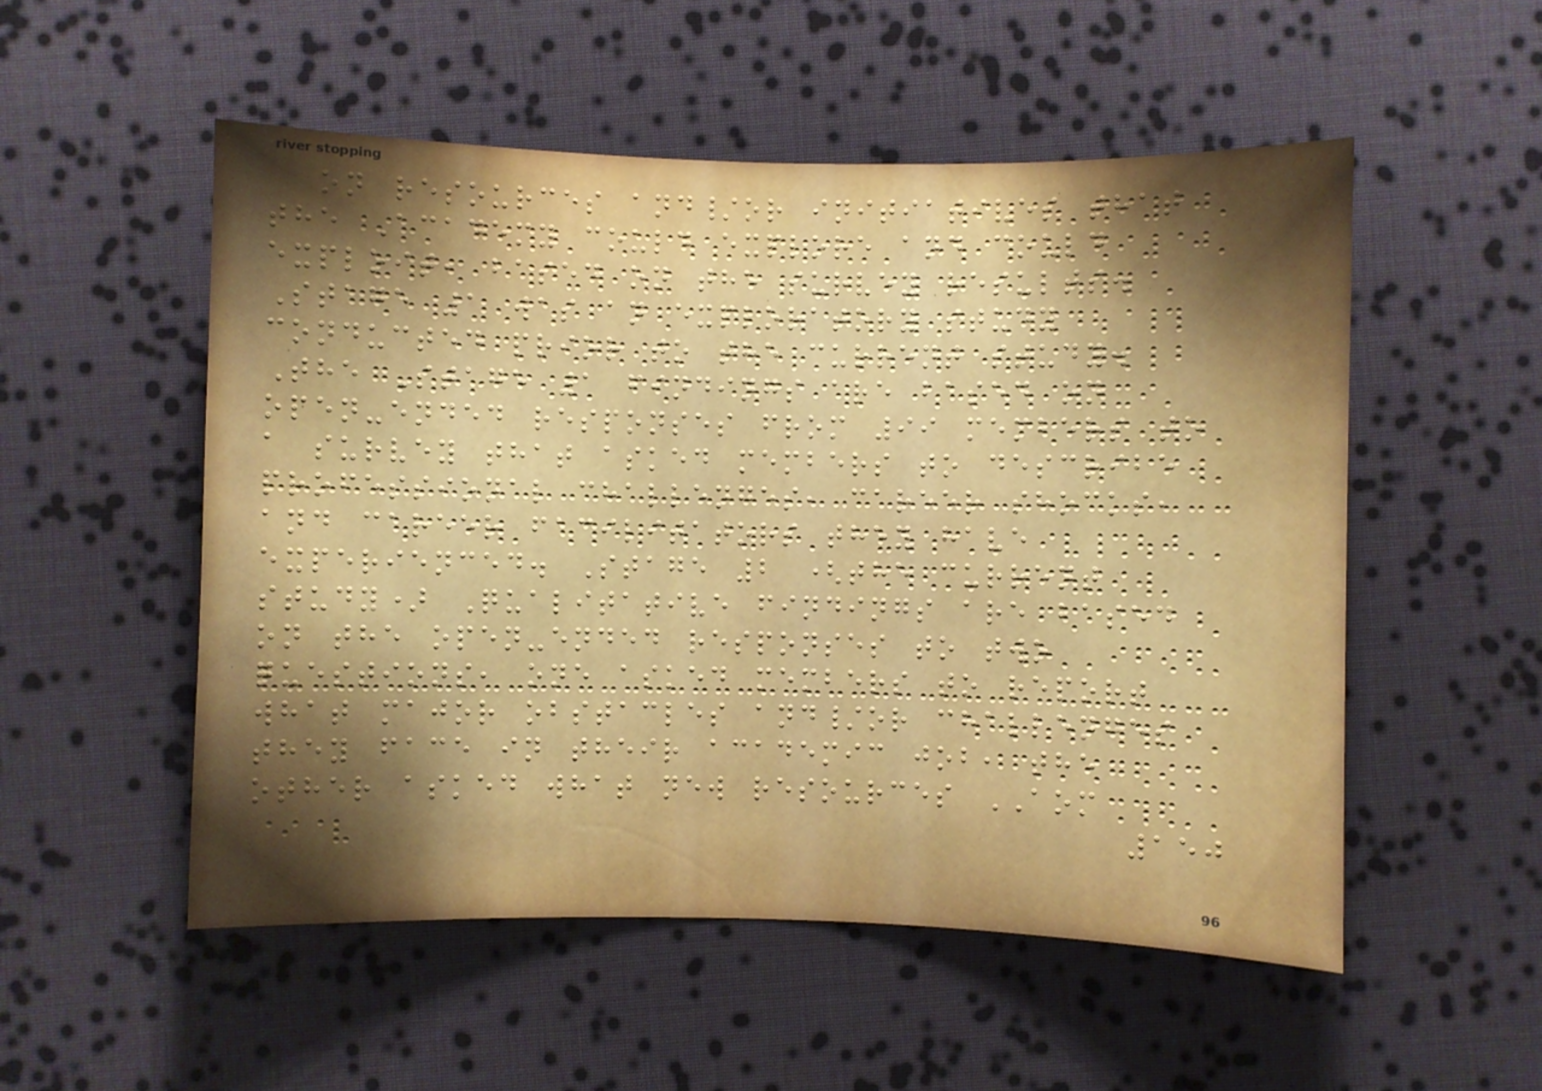on resources and/or initiatives that
the Academy could explore and could
exploit, based on the survey results.
Stage 1 was an exploratory study
conducted prior to the current study.
The Stage 1 findings are based on
open-ended responses from 99 members to
a survey that asked members to describe
professional challenges, career shocks,
and career facilitators they have
experienced. Stage 2 (the current
study) Qualitative findings are based
on the open-ended responses to two
questions, one asked members to report
what major obstacles and/or challenges
they face in their academic job, the
other asked what new resources AOM
150
